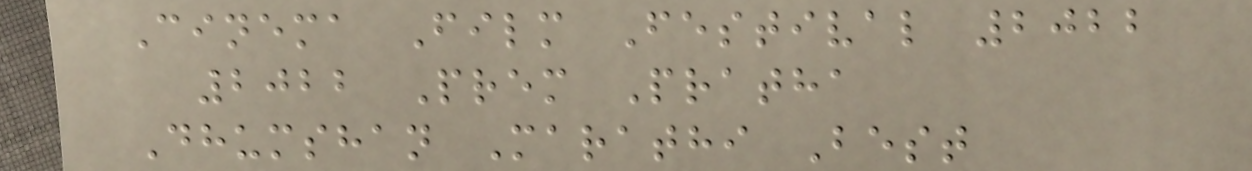Cinema Film Festival 2022
2022 Prem Pratha
Dhumshan Marathi Best
